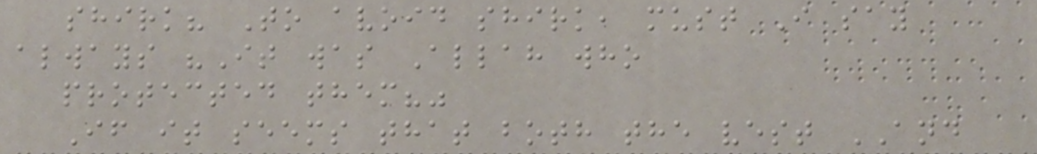shirk? To avoid shirk, must I say
always "It was Allah who
protected them?"
If it seems that both the vest AND
